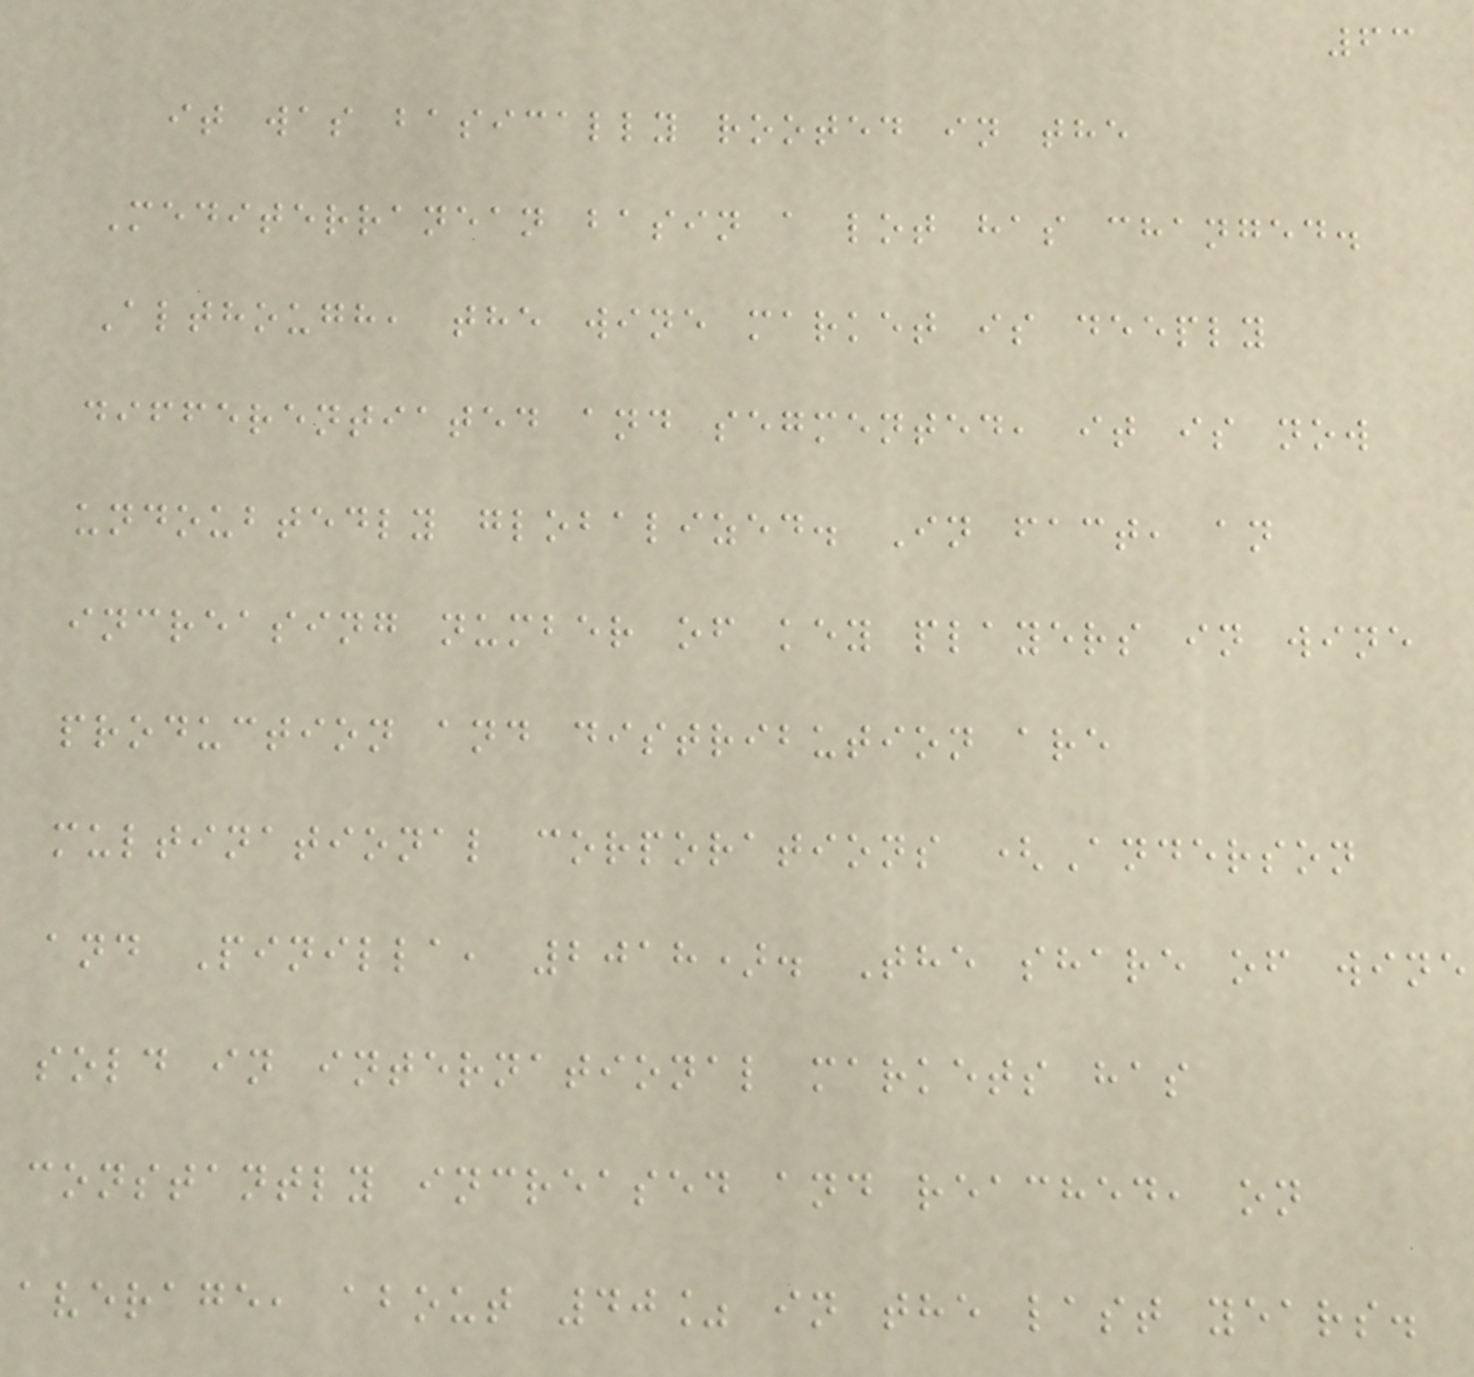63
it was basically rooted in the
Mediterranean basin a lot has changed.
Although, the wine market is deeply
differentiated and segmented, it is now
undoubtedly globalized. In fact, an
increasing number of key players in wine
production and distribution are
multinational corporations (Anderson
and Pinilla, 2018). The share of wine
sold in international markets has
constantly increased and reached, on
average, about 40% in the last years.
